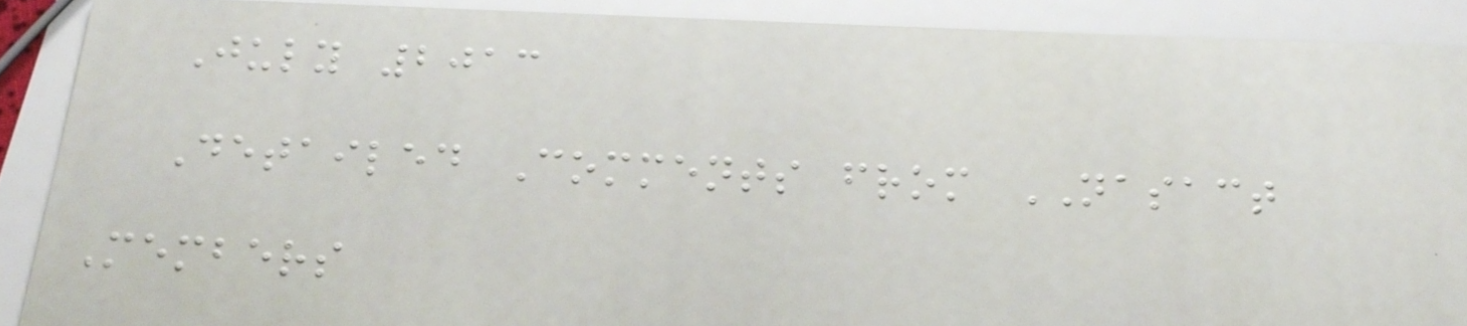July 2013
Detailed Comments from NASACT
Members
